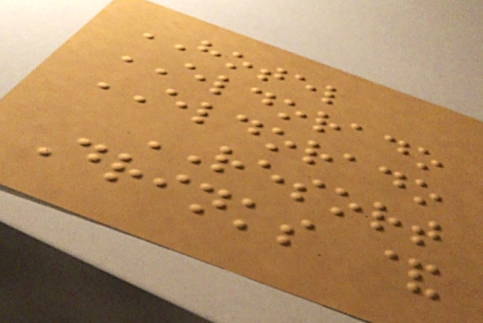HOTEL
ELDORADO
ELDORADO
RESORT
Drinks &
